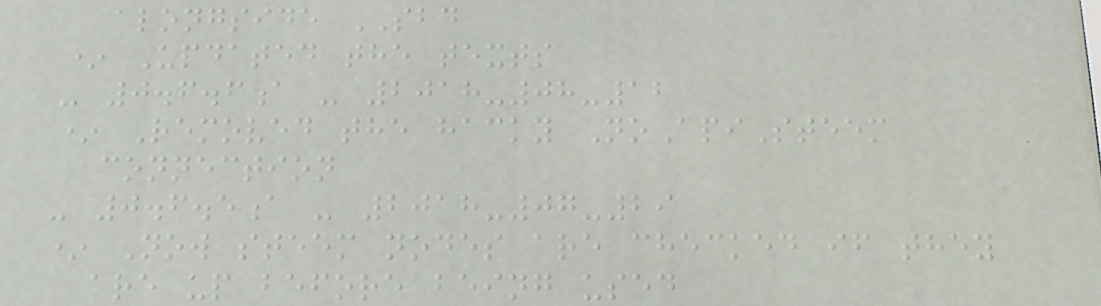alongside SBD
* Updated the texts
- 0.6.6a - 2018-08-12
* Removed the hacky NoApiSteem
connection
- 0.6.5a - 2018-07-29
* Now steem nodes are checked if they
are up before being used
